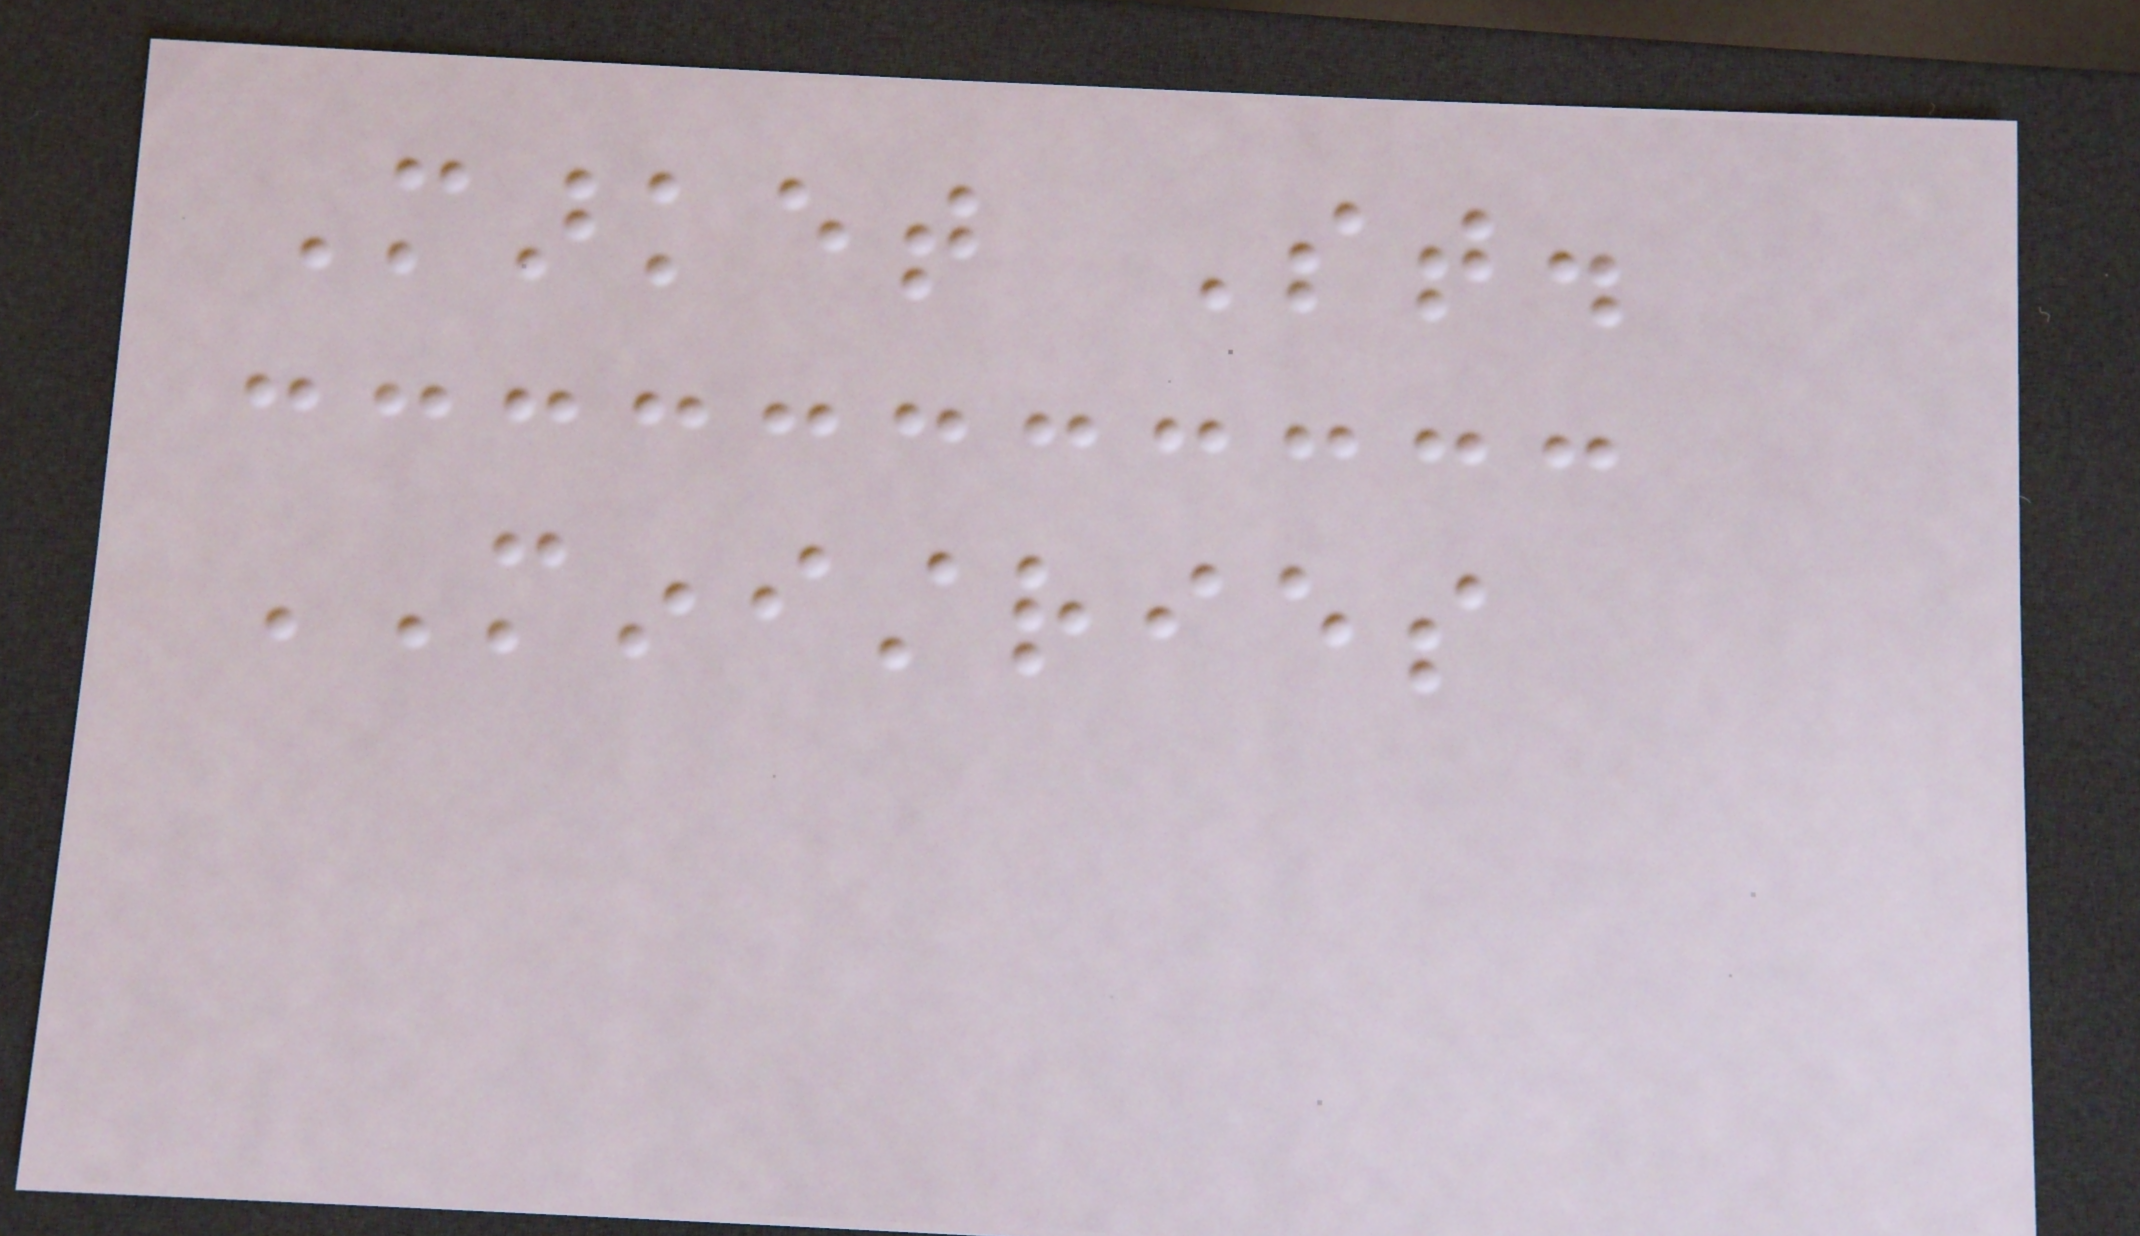Market St.
MINISTRIES
